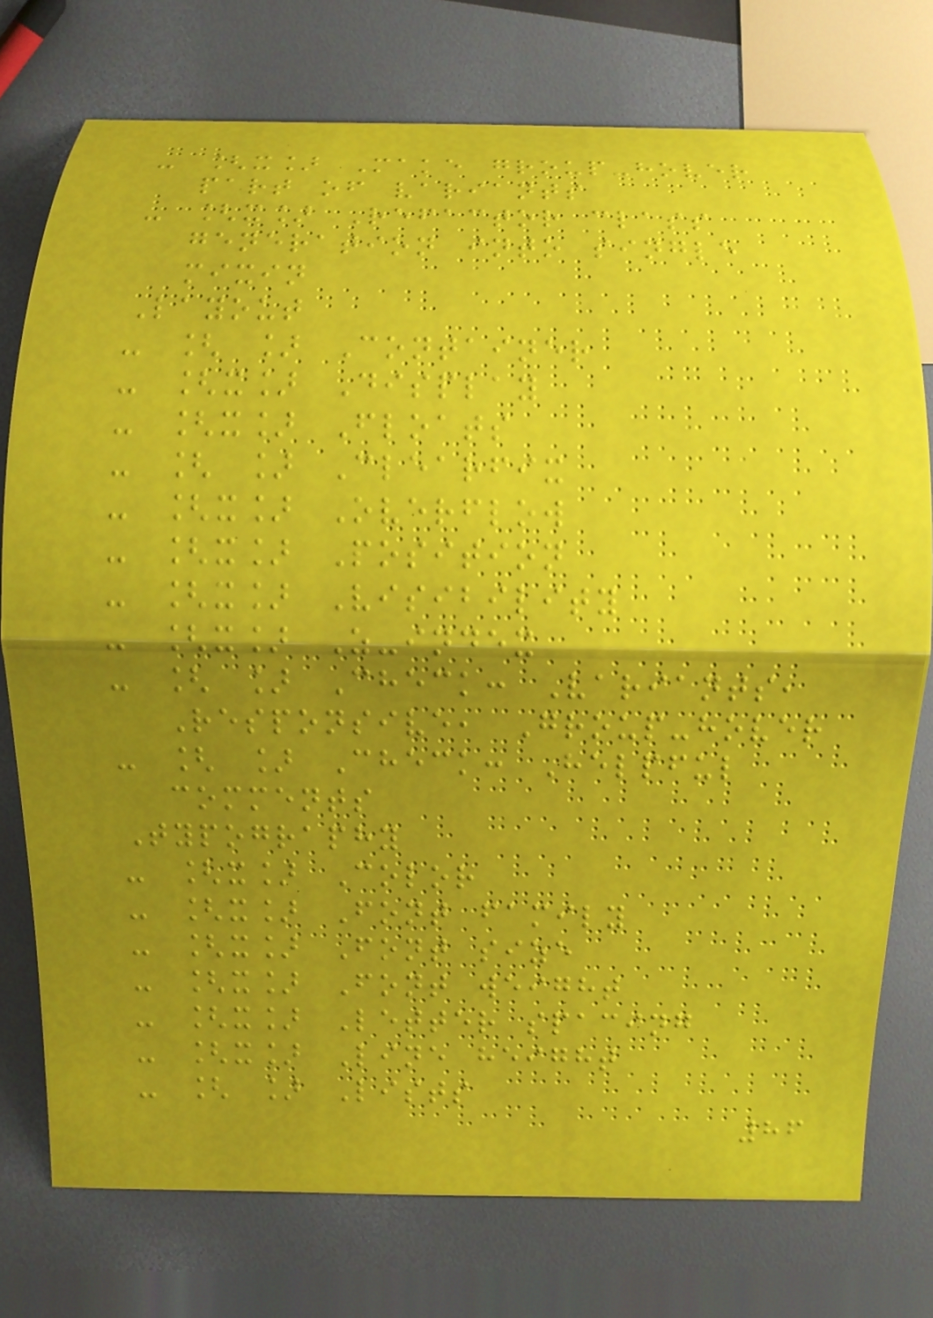- [x] Make group-hover
part of variants
- [x] Refactor class
generation into single
mixin
Layout
- [ ] Container
- [x] Display
- [x] Floats
- [ ] Clearfix
- [x] Overflow
- [x] Position
- [x] Visibility
- [x] Z-index
- [ ] Check: Variants,
Responsive, Group-hover
- [ ] Check: Helpful
comments
Typography
- [x] Color
- [x] Font family
- [x] Font size
- [x] Font weight
- [x] Letter spacing
- [x] Line height
- [ ] Lists
86
